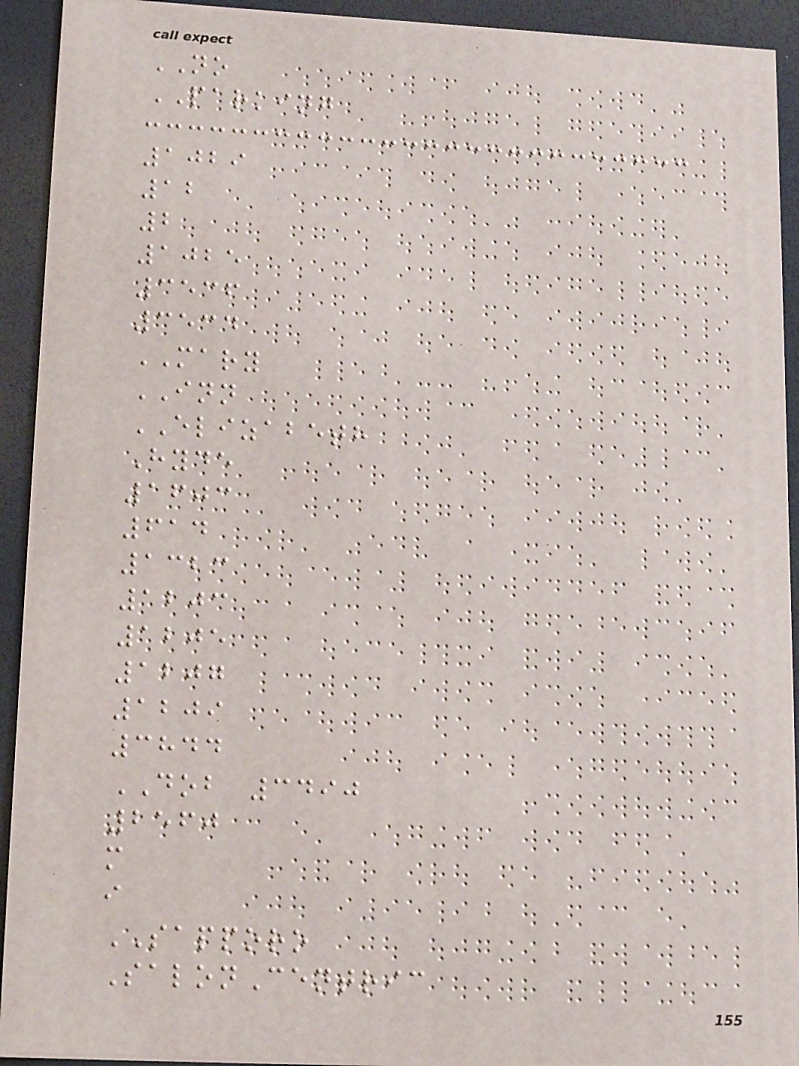NO
PARKING
1029
12
2
1025
3536
3534
MARY
INN
ELIZABETH
Hyde
1603
614
1323
1203
1205
1207
1209
3844
DOB 3490
2560
m
i
SAPPORO
SalonCentric
